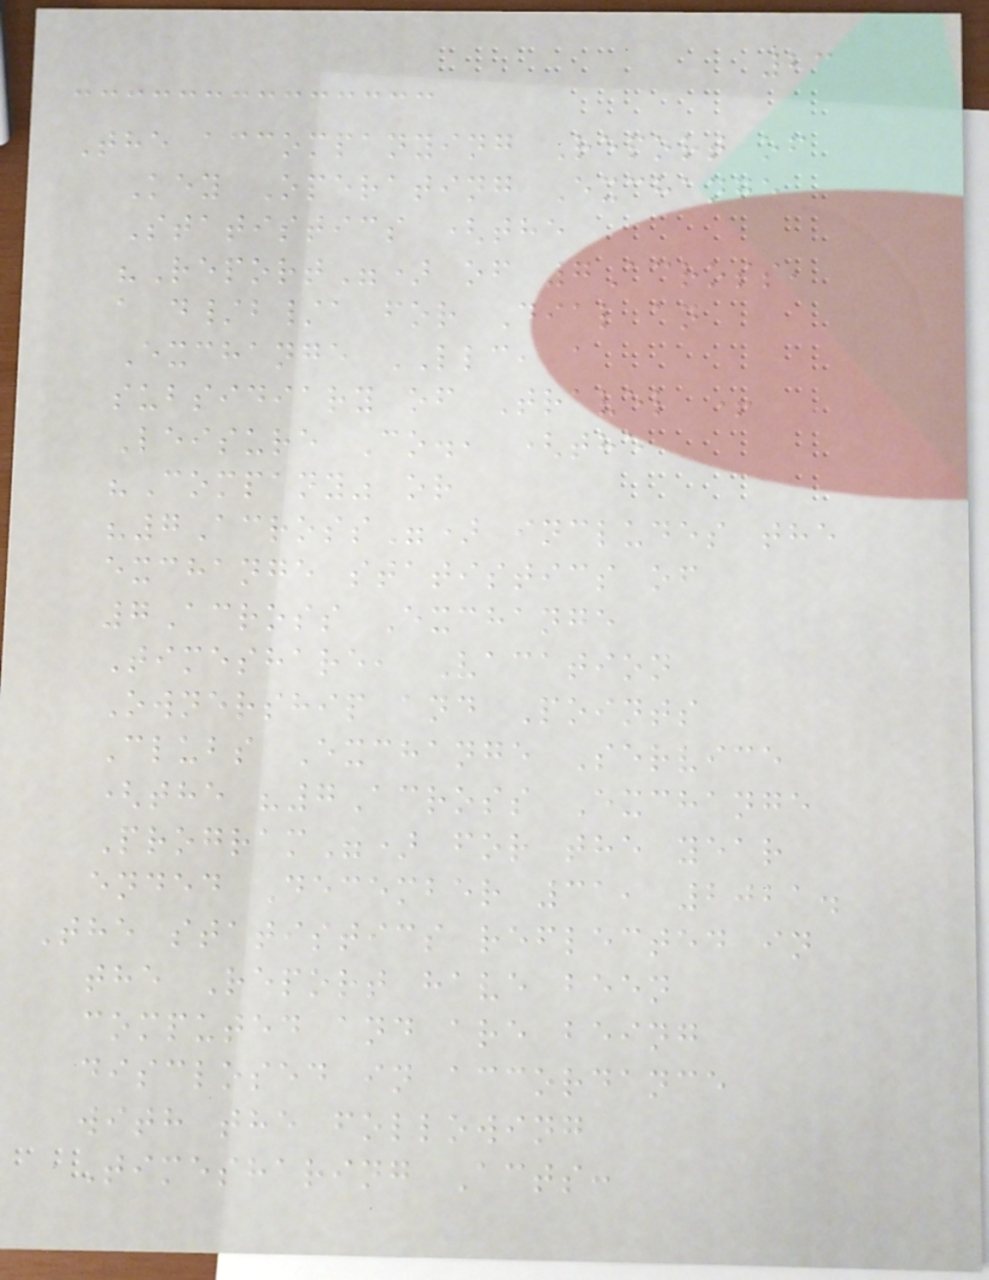23
The accompanying Report of
Key Operating Exchange
Statistics (the
"Report") of 7Across,
a d/b/a for Dial an
Exchange LLC, a
subsidiary of Travel +
Leisure Co., (the
"Company" or
"7Across") includes the
exchange statistics of
7Across Exchange
Timeshare, Vacation
Ownership and Points
Clubs Exchange Service
(the "7Across Exchange
Program") for the year
ended December 31, 2021.
The statistics reflected in
the Report have been
computed and are being
disclosed in accordance
with the following
Timesharing Acts:
